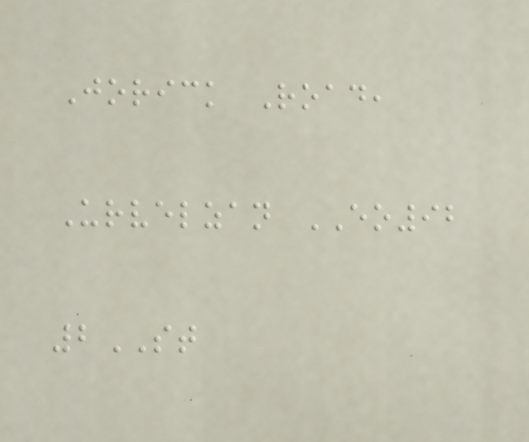Jorick Road,
Urvelzan EO92
2ST
